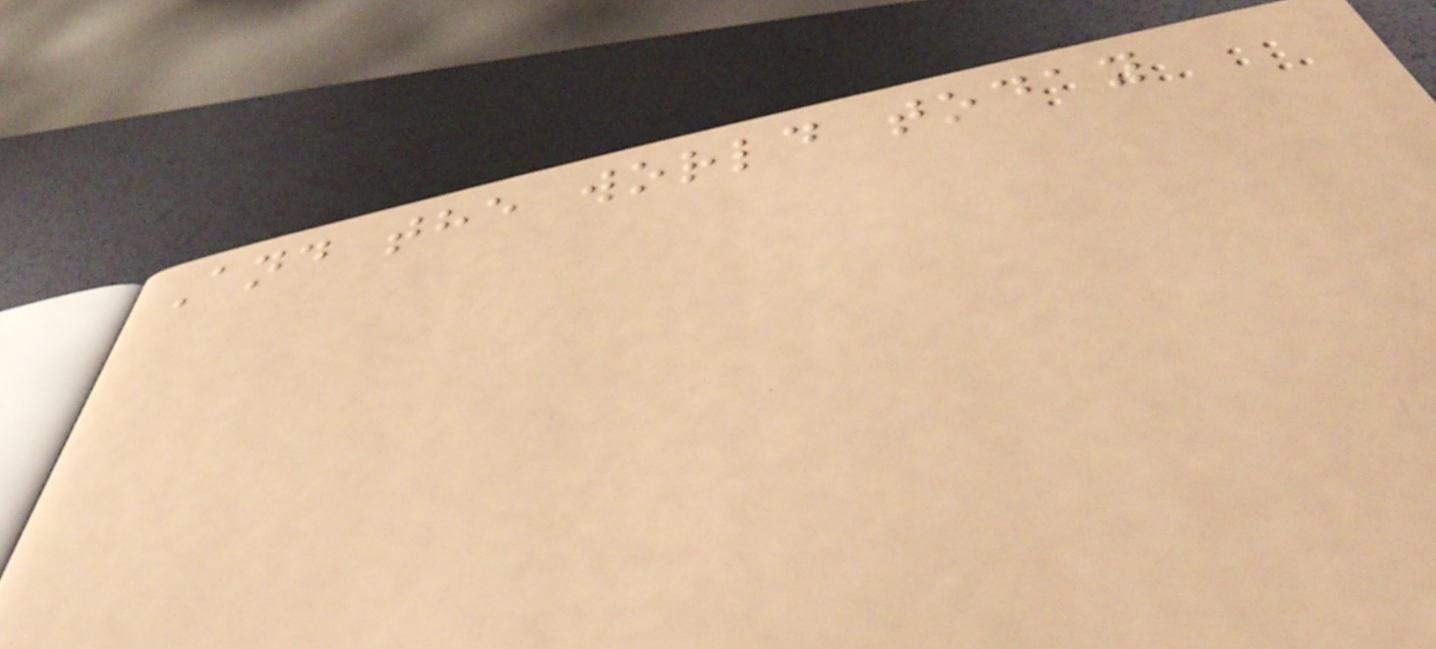And the world today
